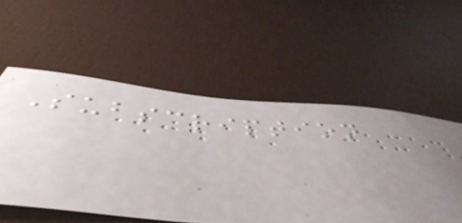Subscription
